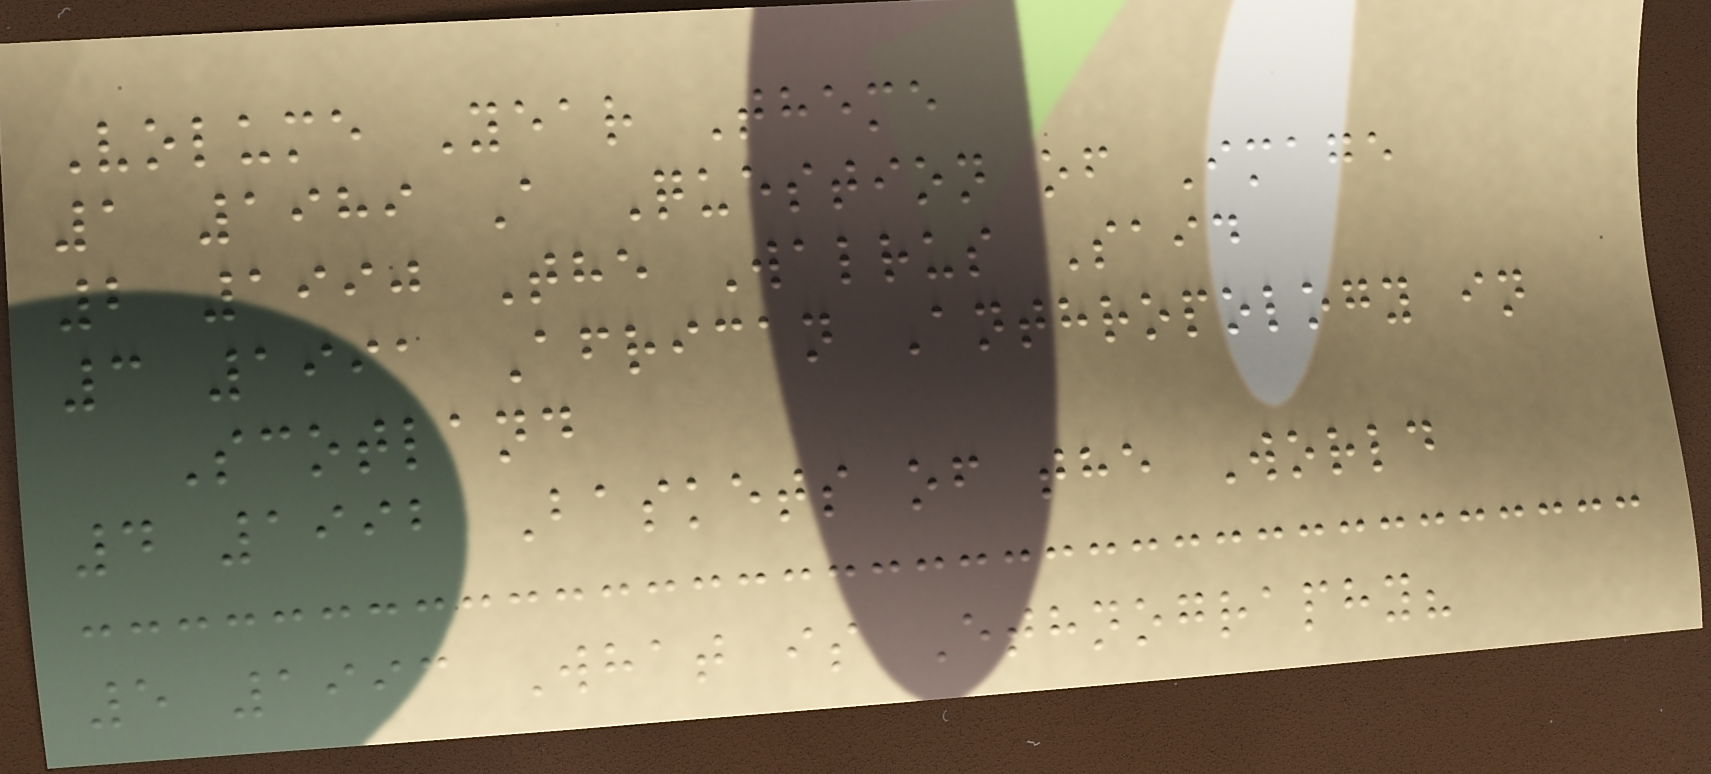Volume Year Theme
1 1989 A Question of Image
2 1990 The Walrus Said
3 1991 African Anthropology in
Scotland
4 1992 Baskets of the World
5 1993 What is Ethnography?
